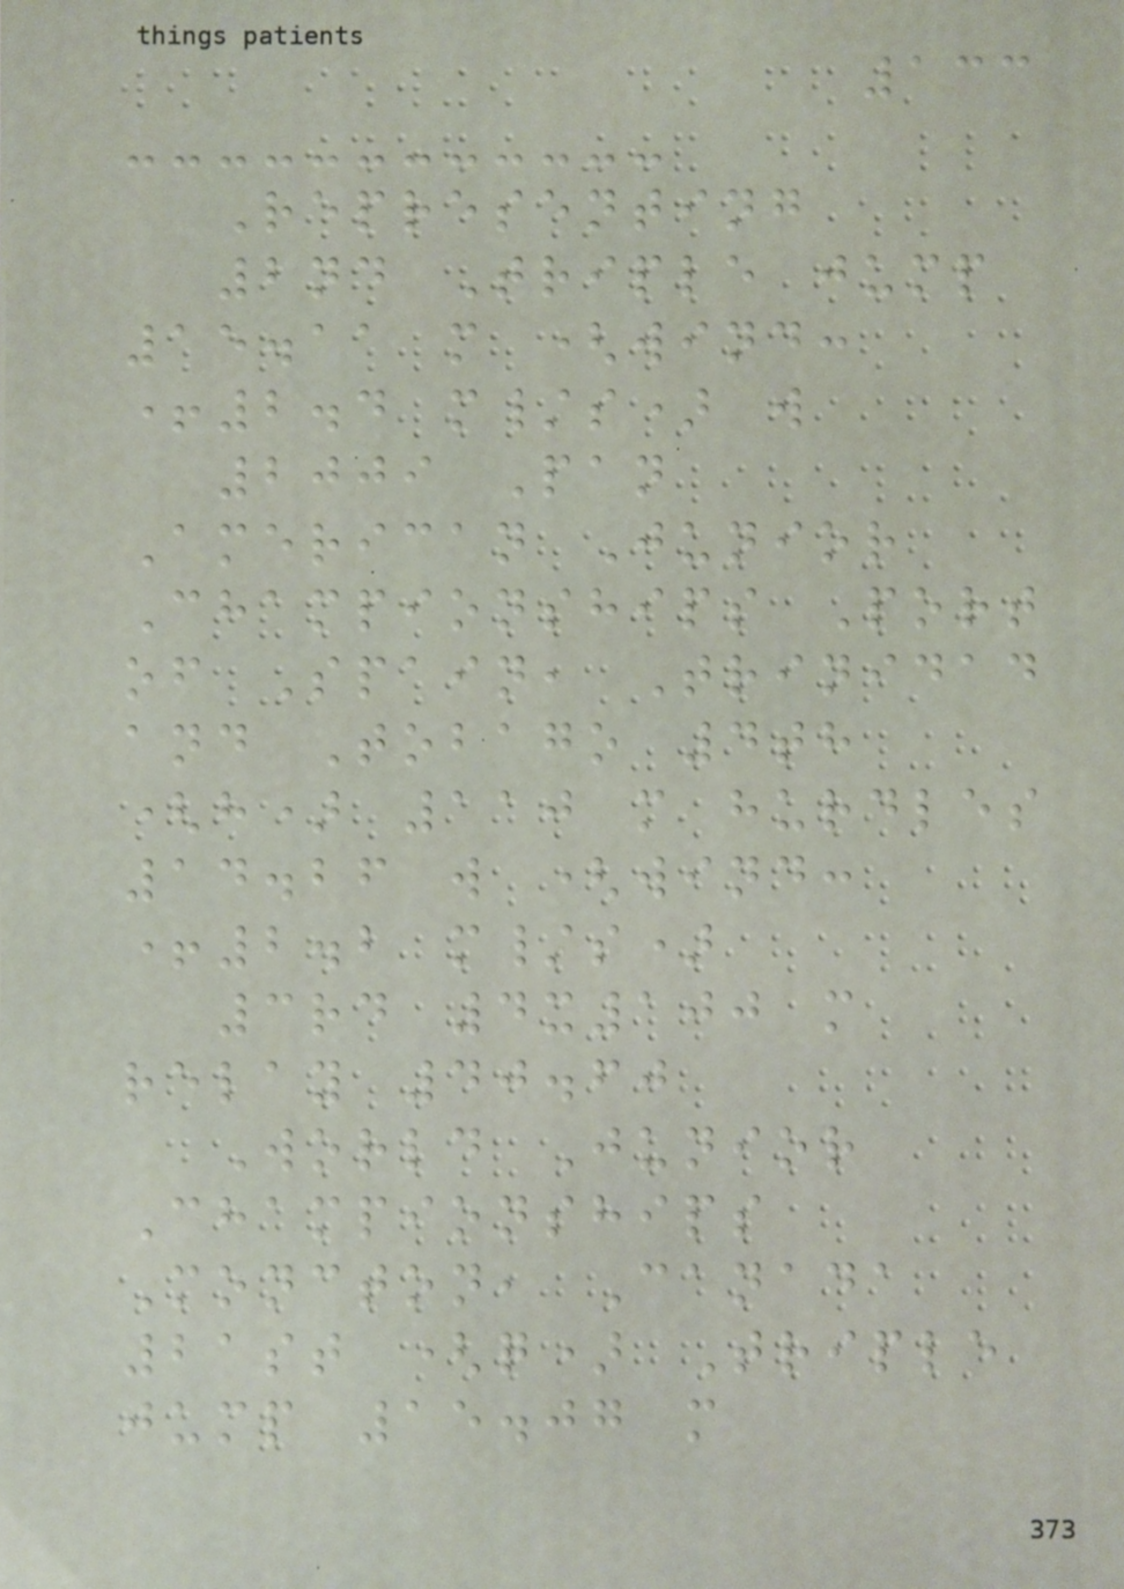133
Representing
2nd Triple jump
15.11 m (wind:
+2.4 m/s) w
2009 Pan
American Junior
Championships Port
of Spain, Trinidad
and Tobago 4th
(h) 110 m hurdles
14.26 w (wind:
+2.2 m/s)
3rd 4x100 m
relay 40.60
World Junior
Championships
Moncton, Canada
21st (q) Triple
jump 15.07 m
